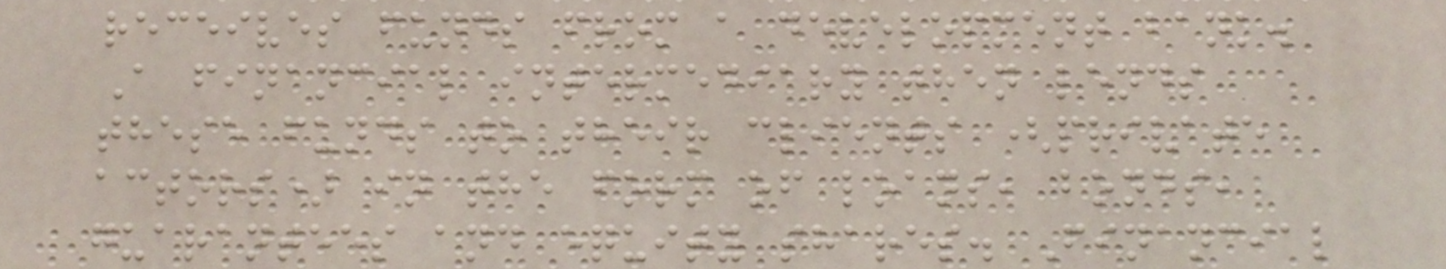receives funds from a development bank.
A financial intermediary then lends
these funds to their clients (private
actors) in the form of loans, bonds,
guarantees and equity shares. Financial
